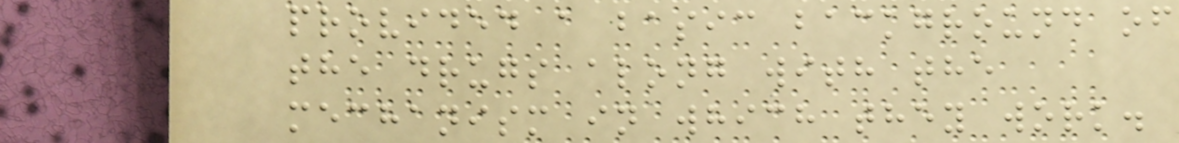provided a basic background of
the drugs along with the
mechanism in which they work.
